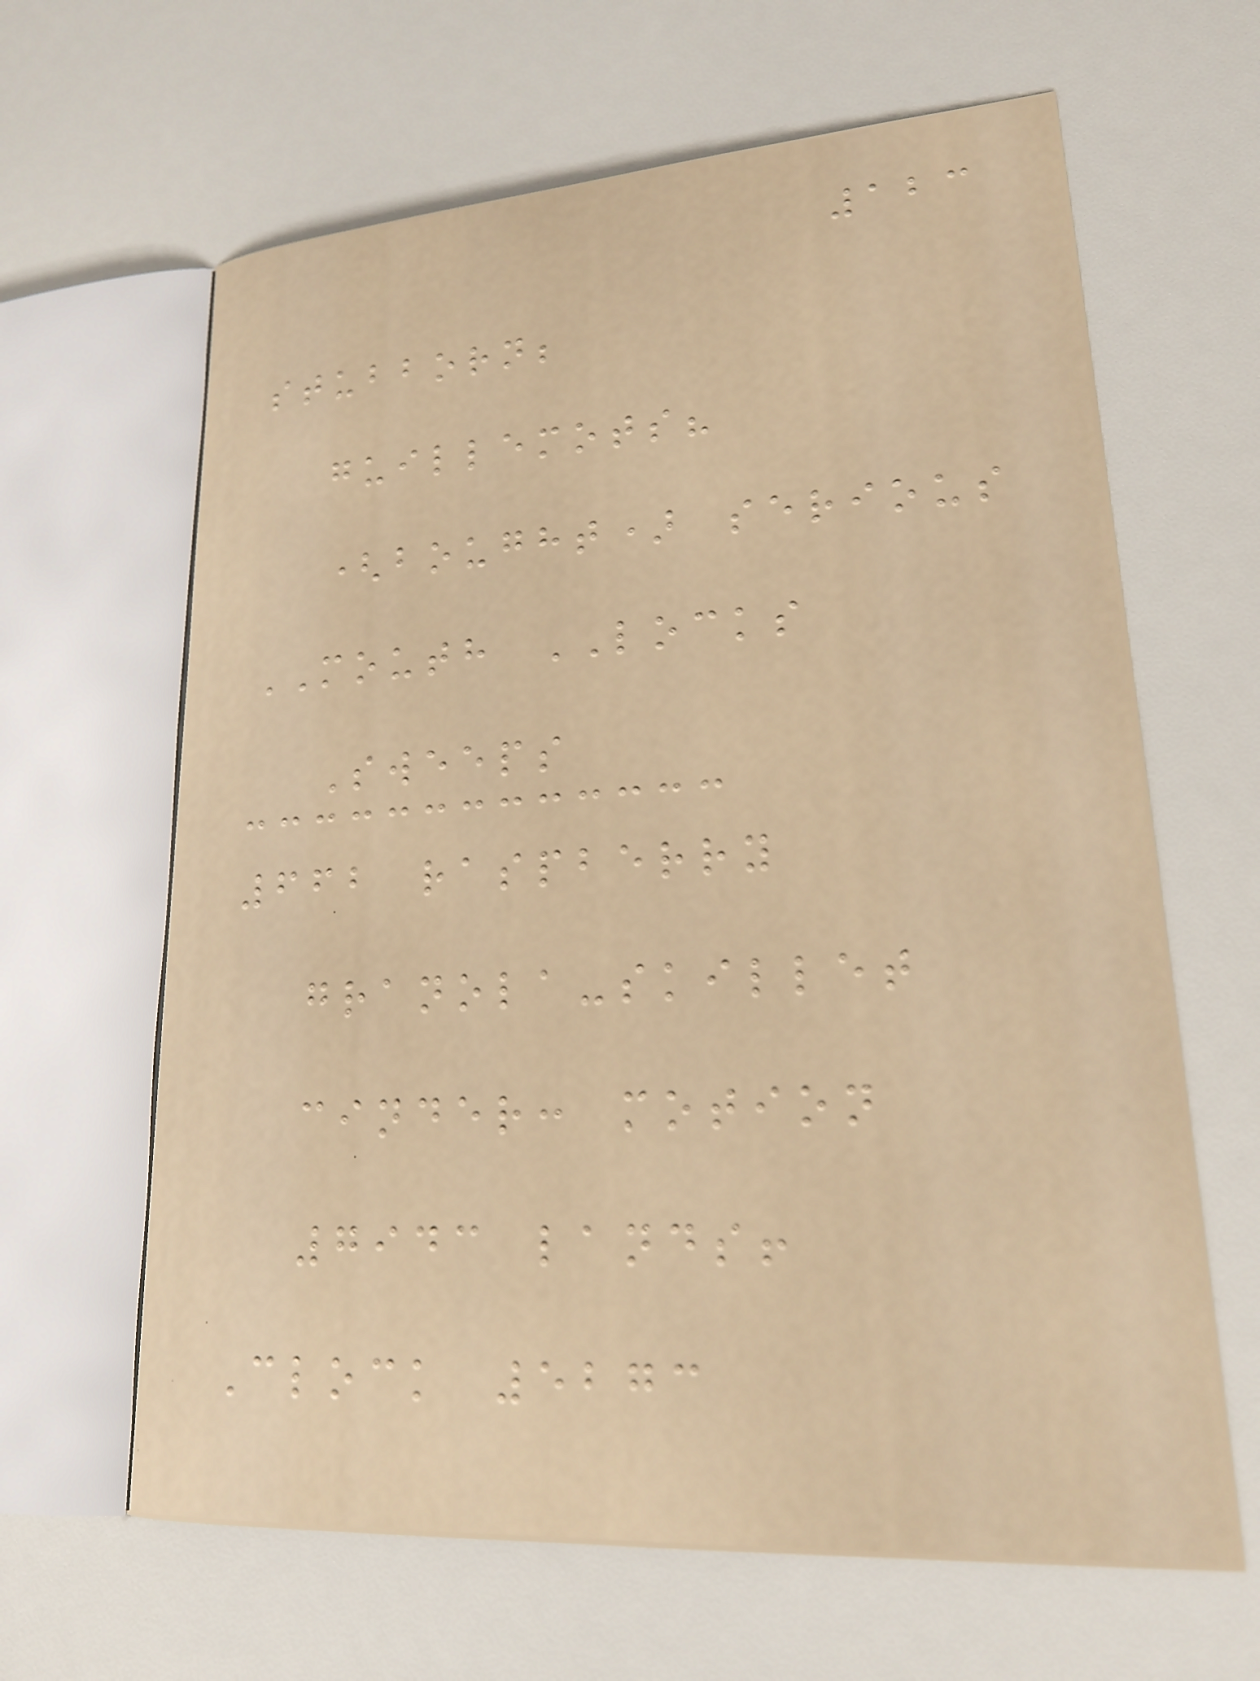123
stubborn;
guillemots?
(bought) serious
MOUTH LOCKS
Sweeps
662 raspberry
granola-skillet
cinder: motion
7943 lands!
Clock 5273
